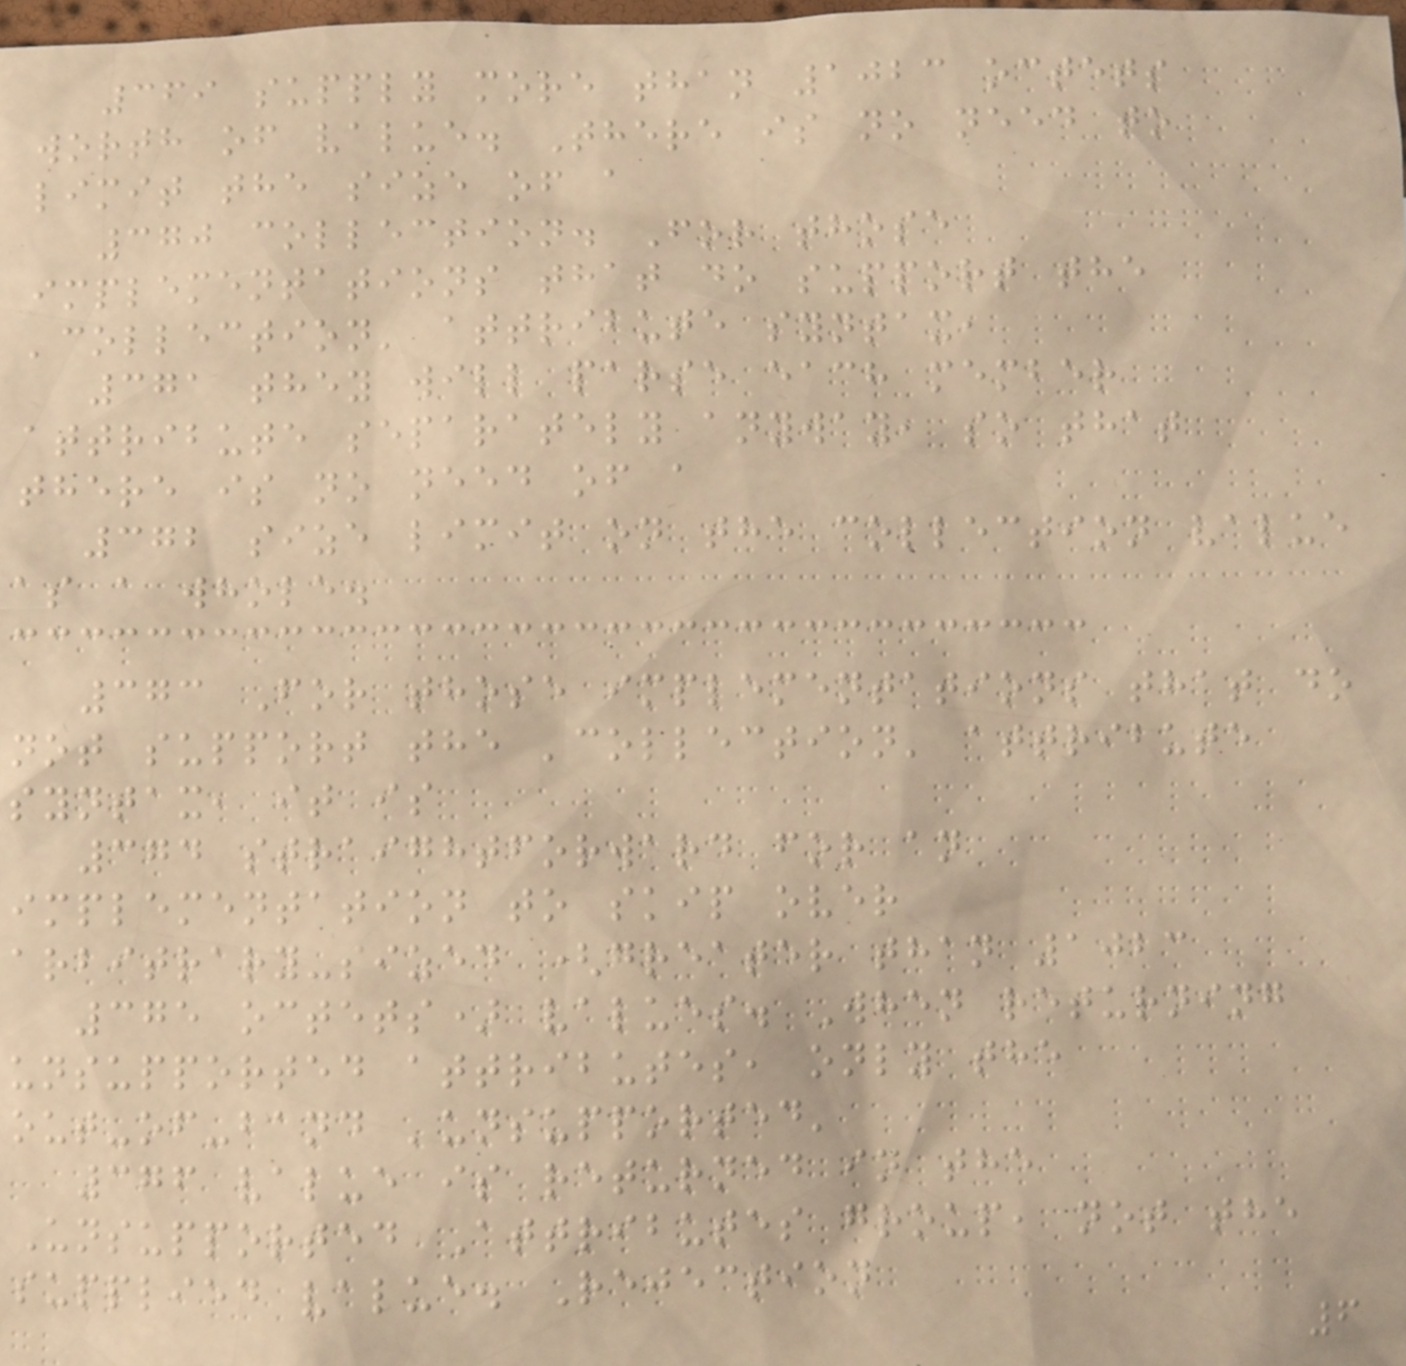369 supply more than 1023 octets
worth of value. There is no need to
limit the size of a
370 collection. For those
implementations that do support the
'collection' attribute syntax,
371 they will parse each member
attribute separately anyway, so that
there is no need of a
372 size limit on the collection value
as a whole.
373 For those implementations that do
not support the 'collection' attribute
syntax, it is
374 straightforward for an
implementation to skip over
arbitrary-sized (greater than 1023
375 octets) values. When returning
unsupported attributes, only the
out-of-band 'unsupported'
376 value is returned in the
Unsupported Attributes group, not the
supplied value. Rejection
6
